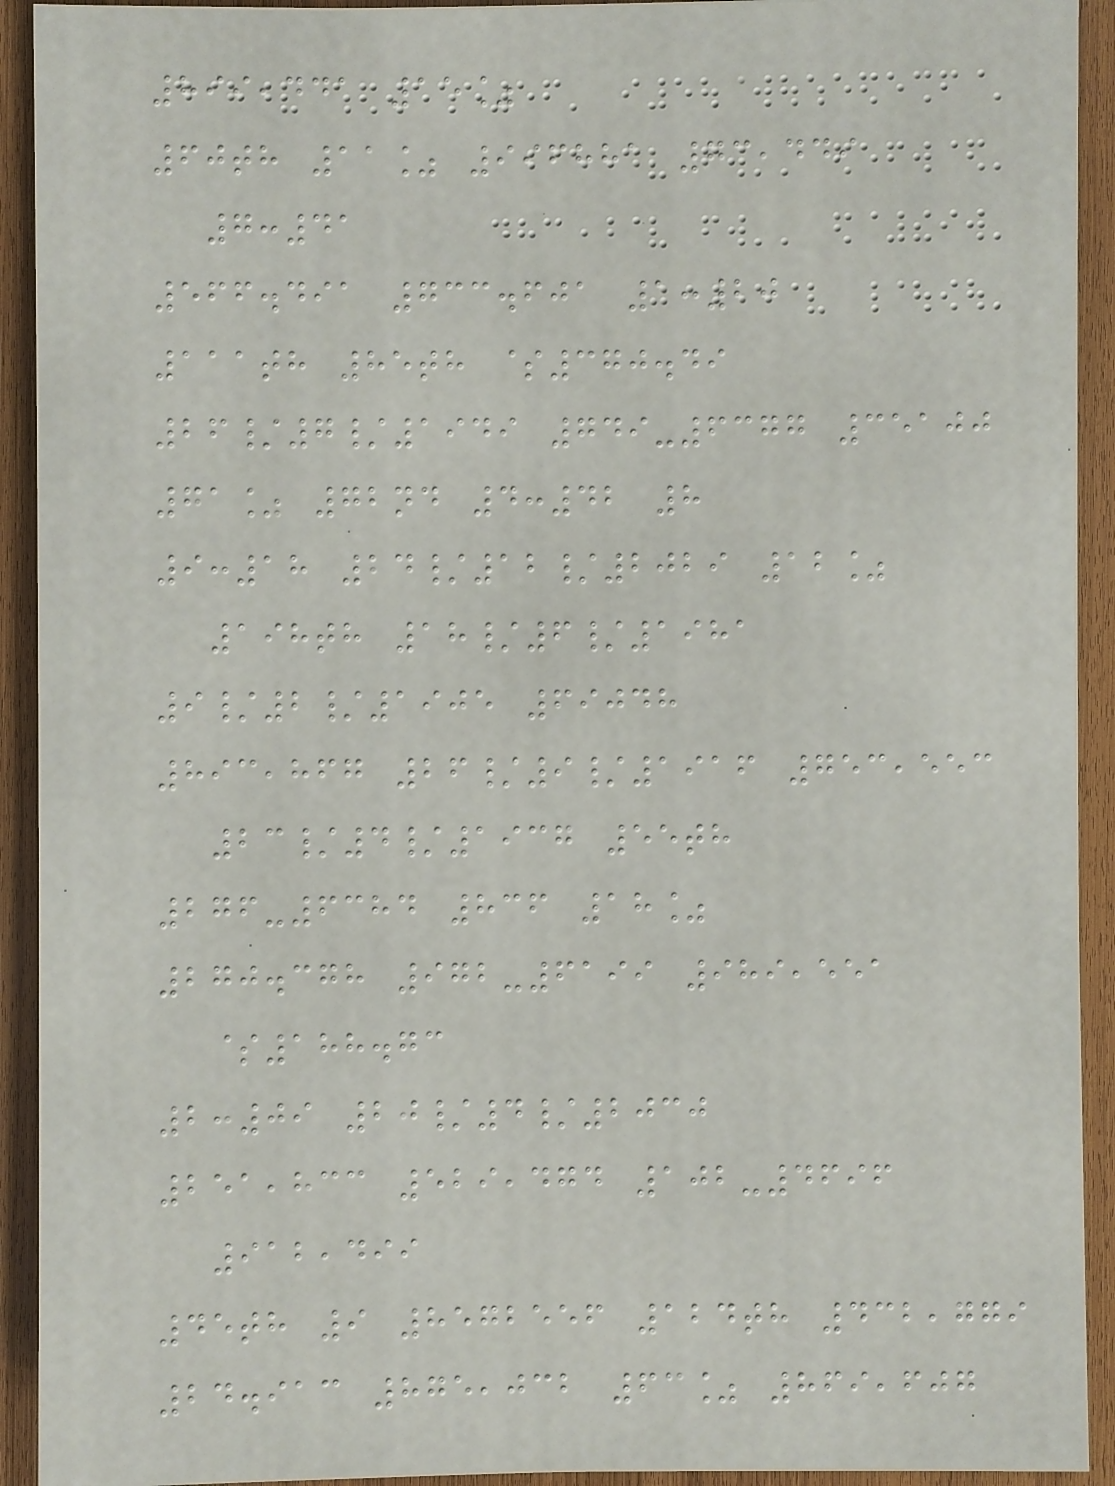899,441 15%
60th 11% 996881 73,449
7:41
566.491 733.601 1:20
111th 85th $370.49
26/7/1949 749-6377 35100
71% 72nd 4:42 8
9:18 24/12/2029 12%
198th 18/6/1981
9/2/1905 69048
893,867 26/9/1916 753,553
23/4/1937 55th
276-6384 836 18%
270.378 972-6199 989,551
$188.73
2:09 20/4/2030
251,833 529,474 102-4696
912,499
45th 9 8572556 124th 432,779
24.913 875,032 63% 869,607
